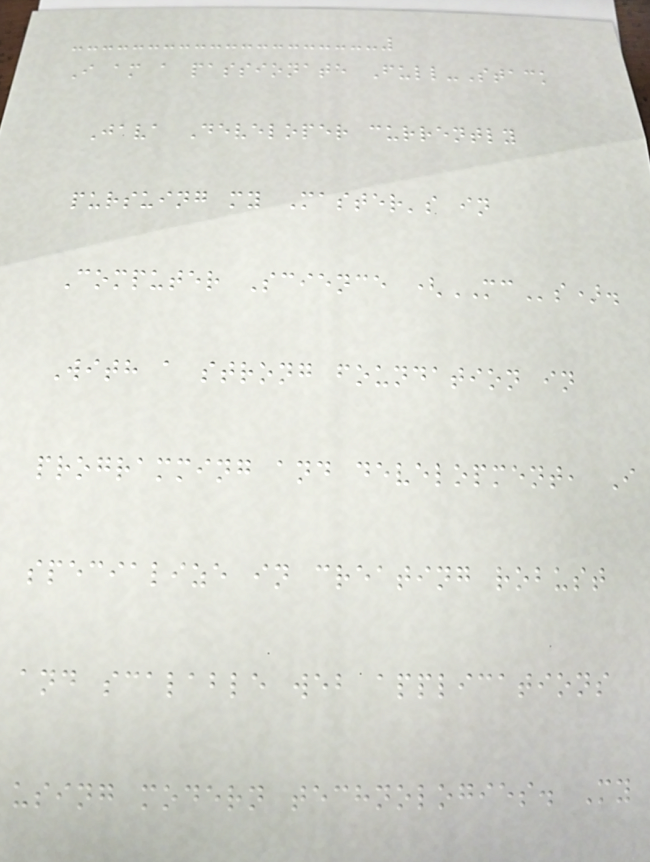I am a passionate Full-Stack
Java Developer currently
pursuing my Master's in
Computer Science (MCs).
With a strong foundation in
programming and development, I
specialize in creating robust
and scalable web applications
using modern technologies. My
